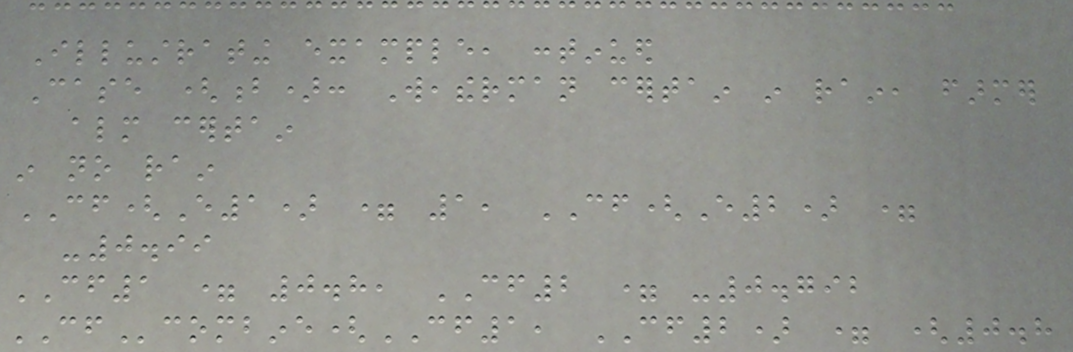Illustrating example, continued
Case (b): Weatherman certain in rain, farmer
almost certain
in no rain
CF(E1) = 1, CF(E2) =
-0.99
CF1 = 0.8, CF2 = -0.792
CFcombine(CF1, CF2) = (0.8
